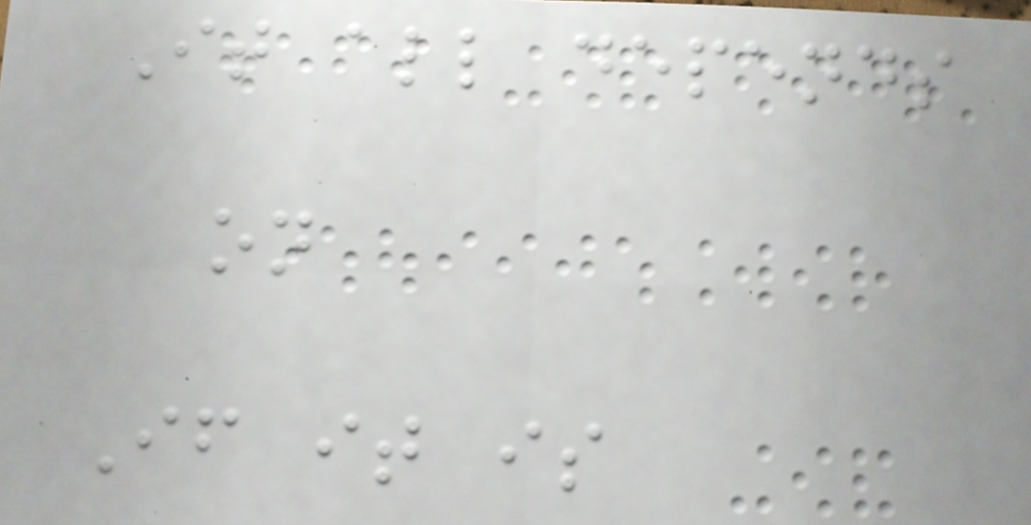It all depends
on
If it is
